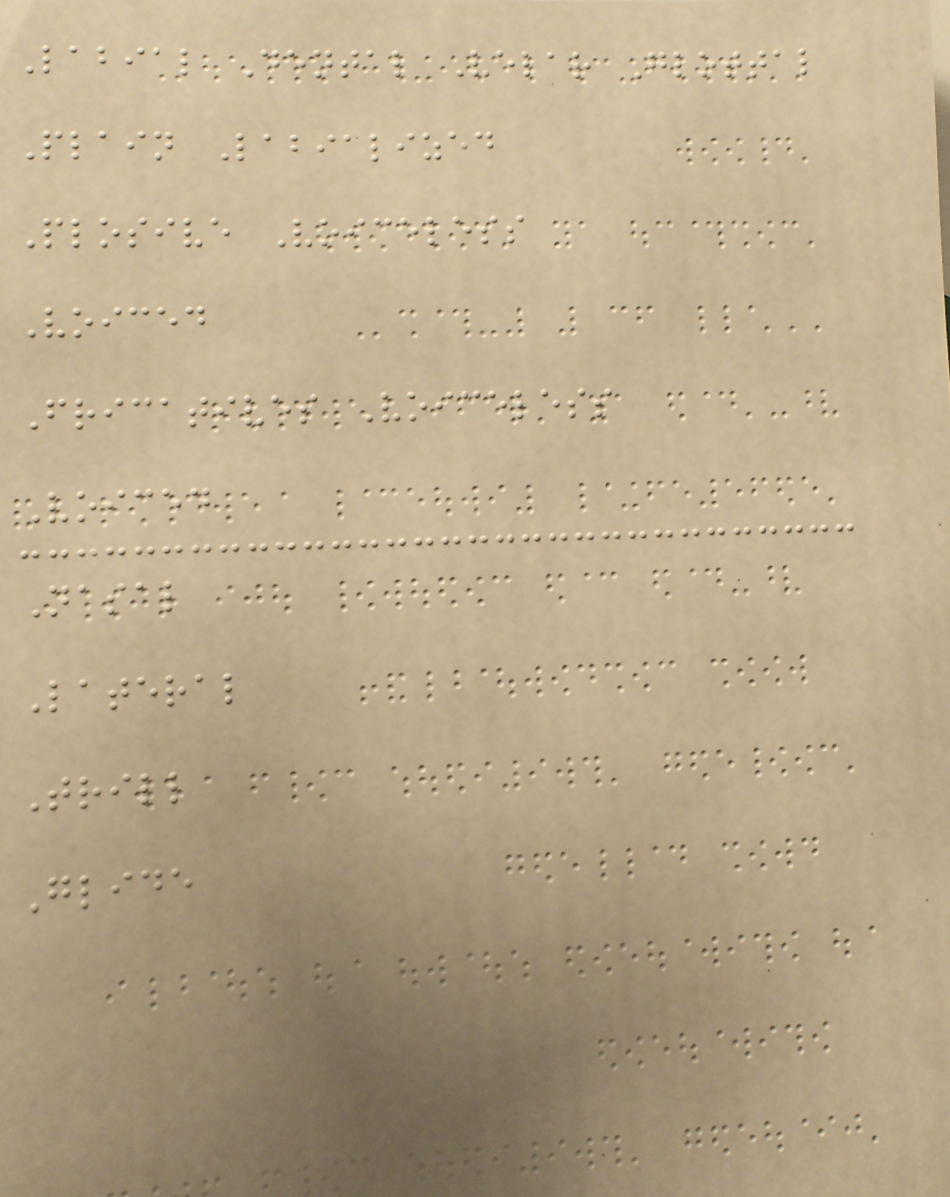Labial Dental Velar Glottal
Plain Labialized
Plosive Voiceless
Voiced
Fricatives Voiceless
Voiced
Nasal
Lateral
Trill
Glide
